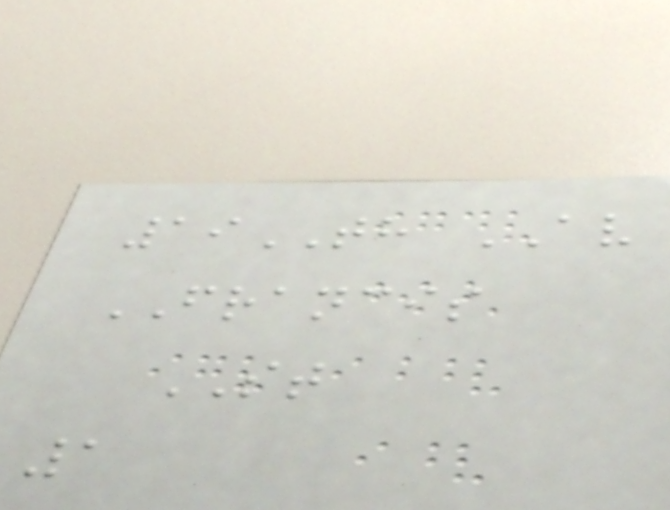19TH AV
FRANCIS
ST
1
